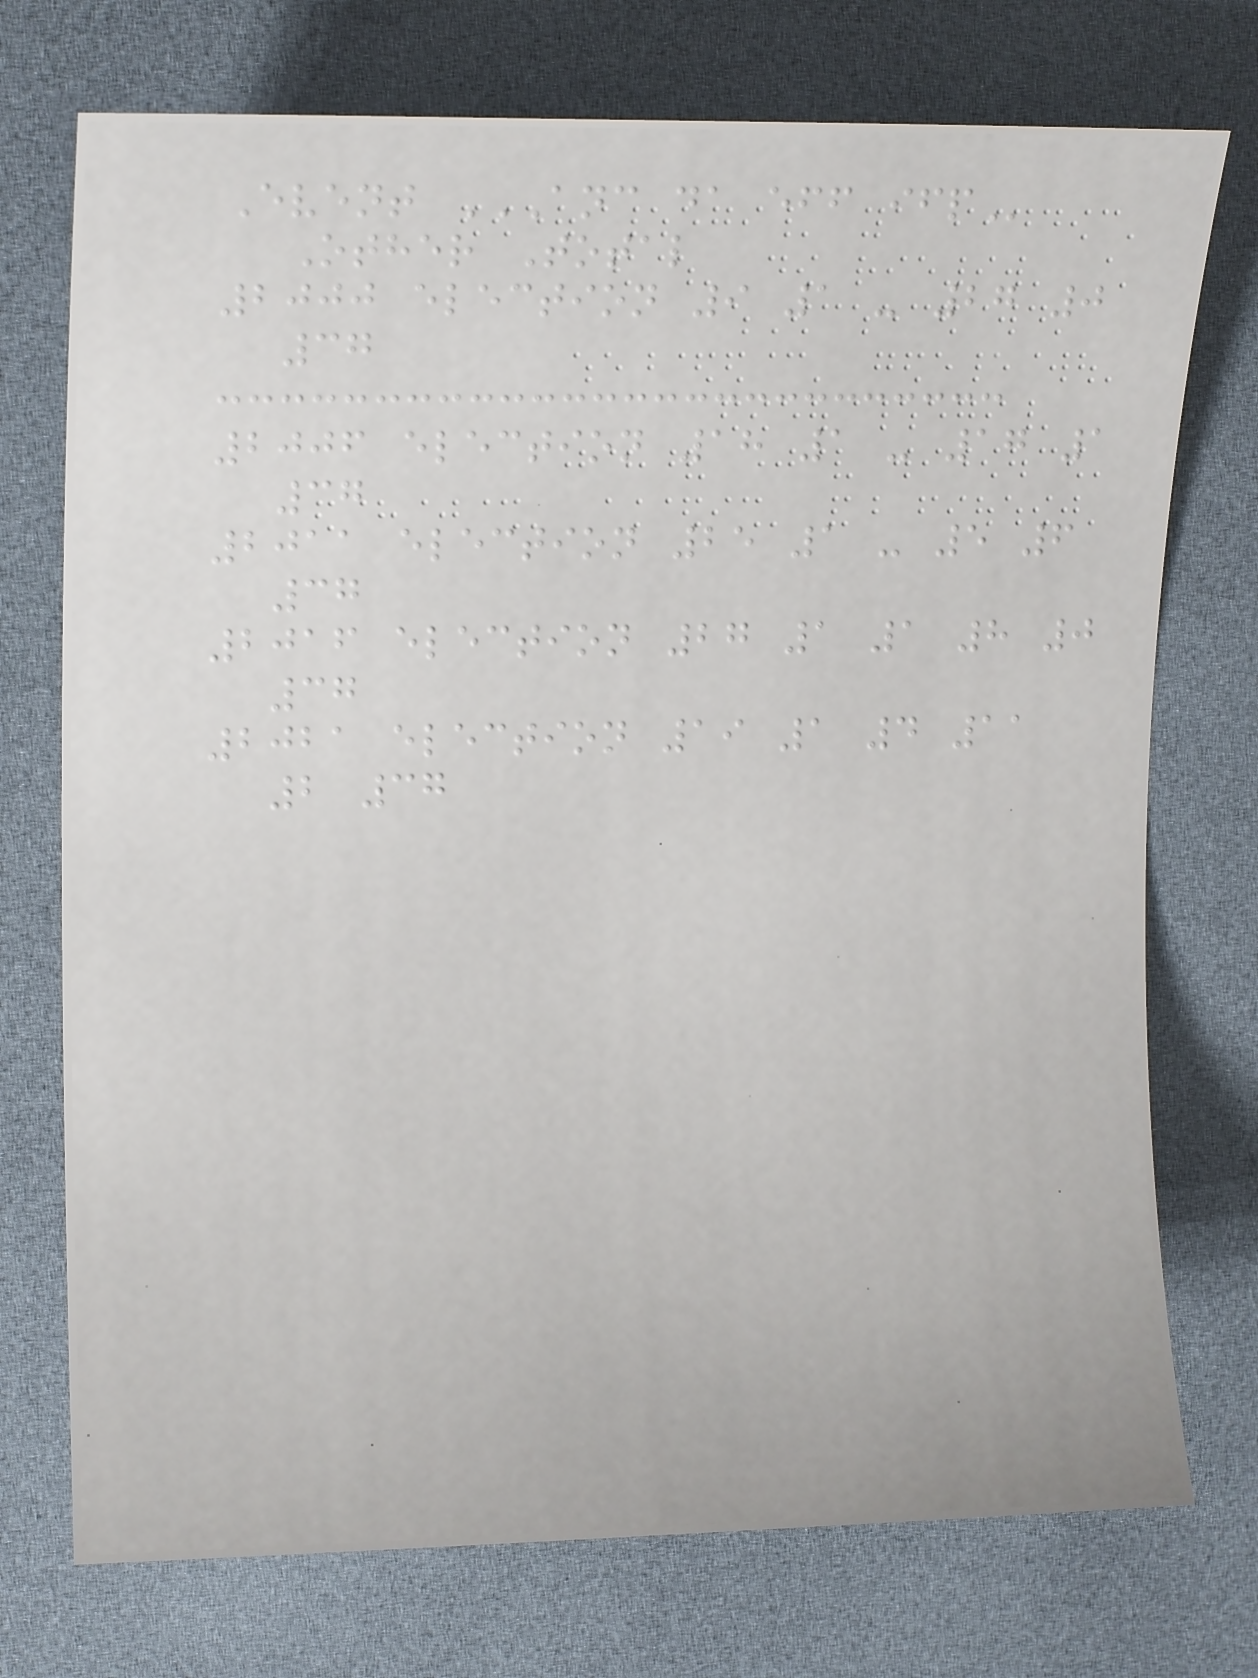Event ANC DA EFF IFP
Other Total
2000 election 9 1 - 27 0
37
2006 election 18 1 - 17 1
37
2011 election 25 1 - 5 6
37
2016 election 27 1 1 8 0
37
2021 election 19 1 4 11
2 37
